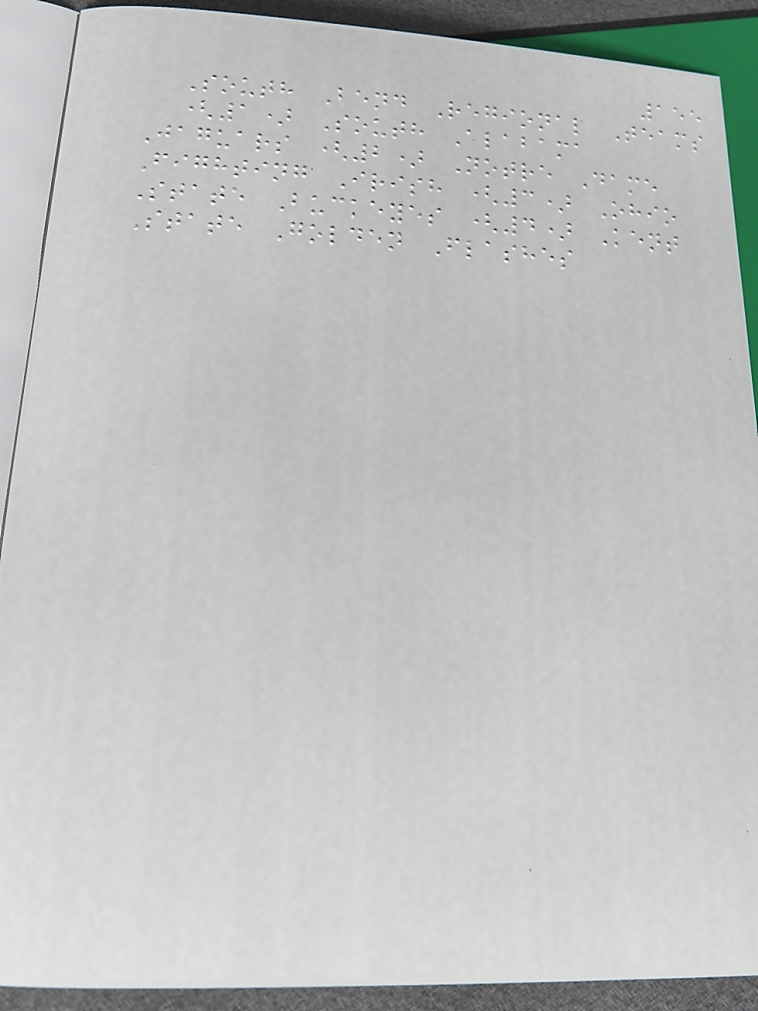155
South Bend Regional Teams
(1) South Alabama
Jaguars (2) Notre Dame
Fighting Irish (3) Ohio
State Buckeyes (4) Kent
State Golden Flashes
